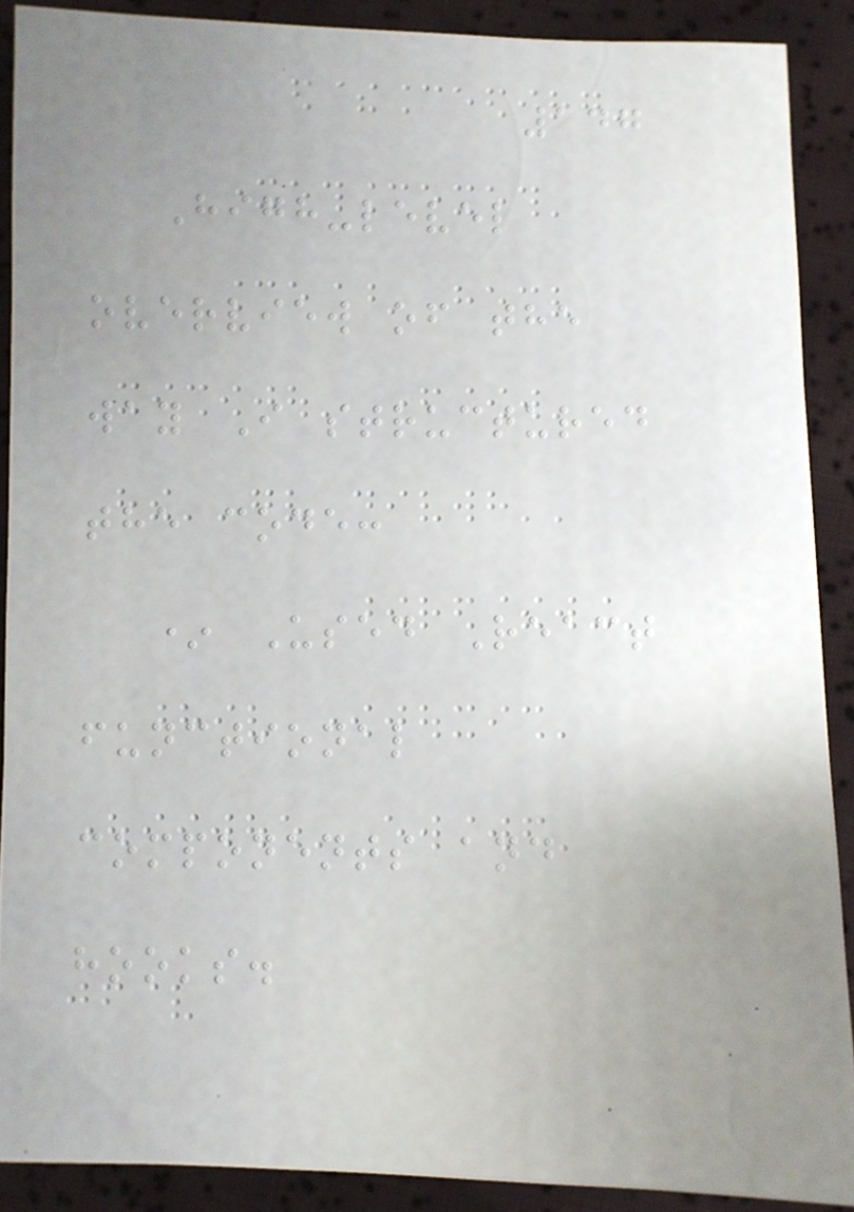147
High-level
overview of the
way I structured
the code:
* Used React
functional
components and
hooks.
